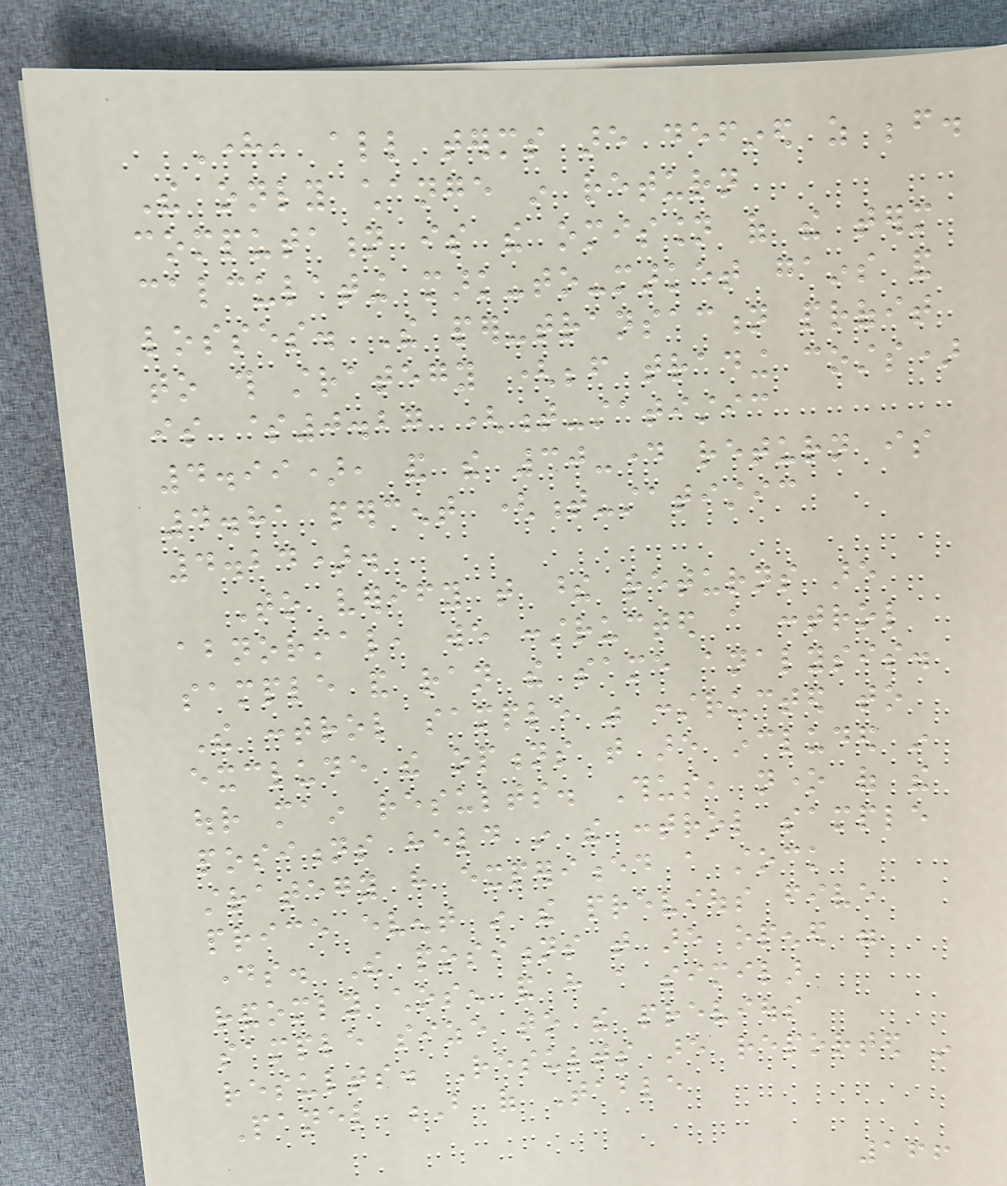Here, all terms are defined as before.
The only change in return
computation is the omission of the term
calculating mark-to-market gains and
losses. The per-transaction profit
to this strategy (before trading costs)
is $0.27 (t-statistic
4.99), and the 30-day return is
4.81 percent (t-statistic
4.24).
To verify that these returns are
abnormal, we constructed a control
sample and ran the same analysis.
The control sample was constructed to
exclude the options that are included in
our main results. Thus, none of the
positions held in the control sample
strategy have experienced a stock
price event in the previous five
days. The positions that are opened were
randomly chosen and have a similar
sample size to the previous
results. Results are reported in
Panel B of Table
166
